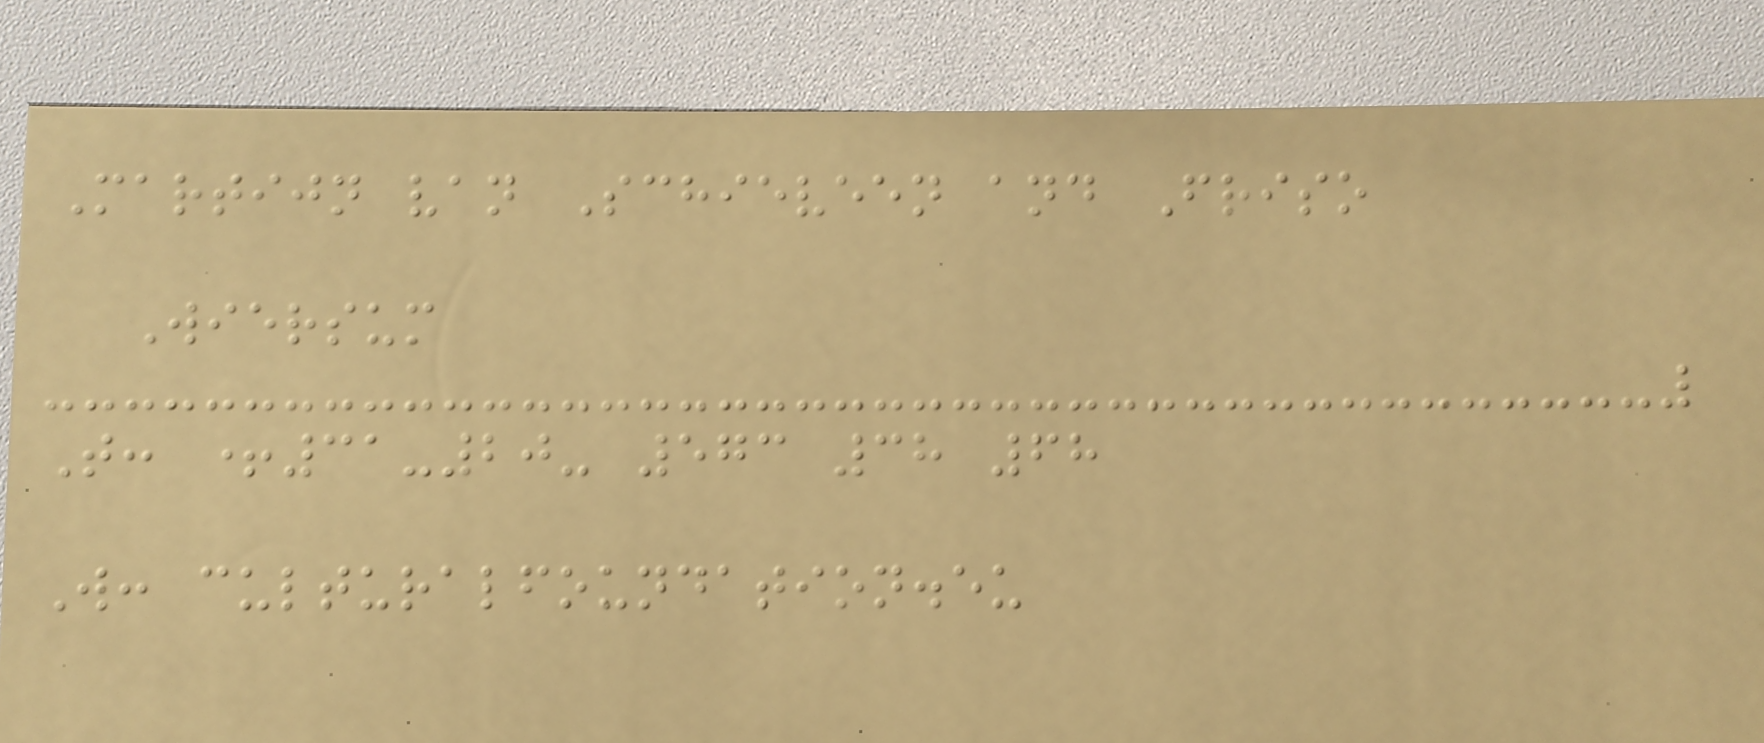Martijn van Schieveen and Friso
Wiersum
T: +31-20- 573 38 68
W: culturalfoundation.eu
